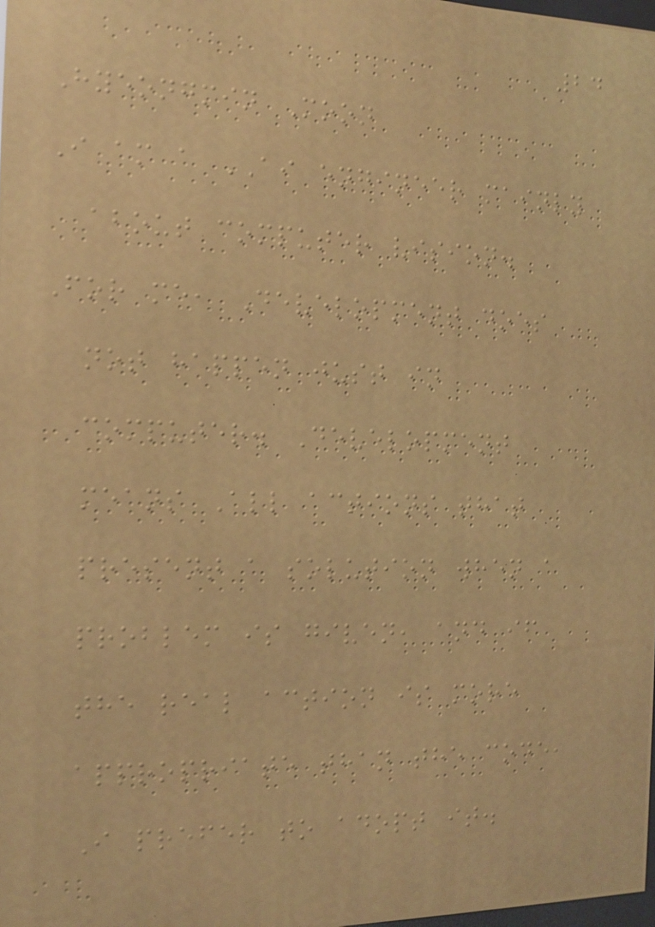24
Hyeongmin Moon
I am a AI engineer mainly
about computer vision.
For me, Development does
not happen just in
computer. Development
means All actions that
present a solution when a
problem is given, and if
the real action is more
appropriate than the code,
I prefer to adopt it.
